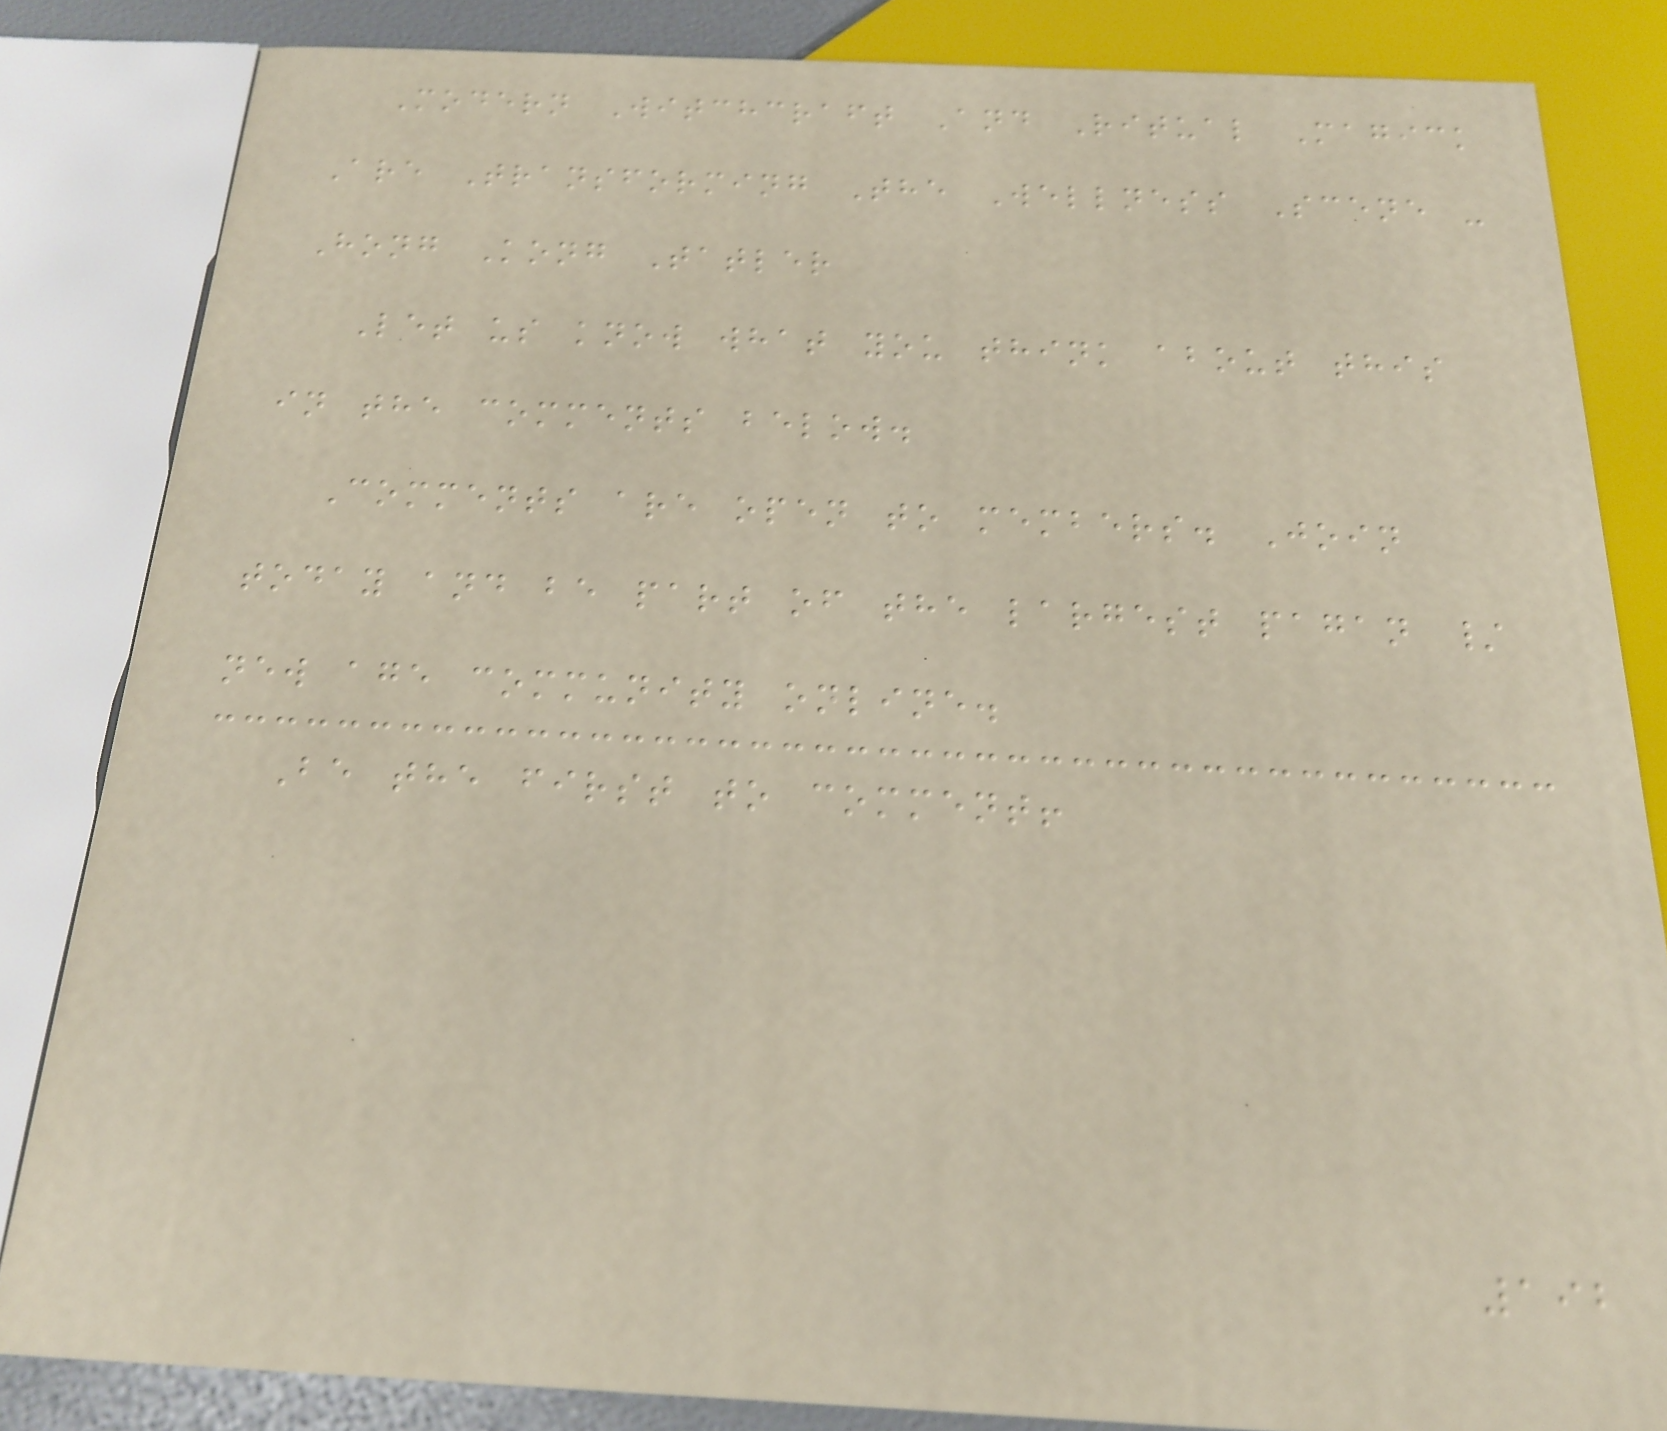Modern Witchcraft And Ritual Magick
Are Transforming The Wellness Scene -
Hong Kong Tatler
Let us know what you think about this
in the comments below.
Comments are open to members. Join
today and be part of the largest pagan /
new age community online.
Be the first to comment!
192
